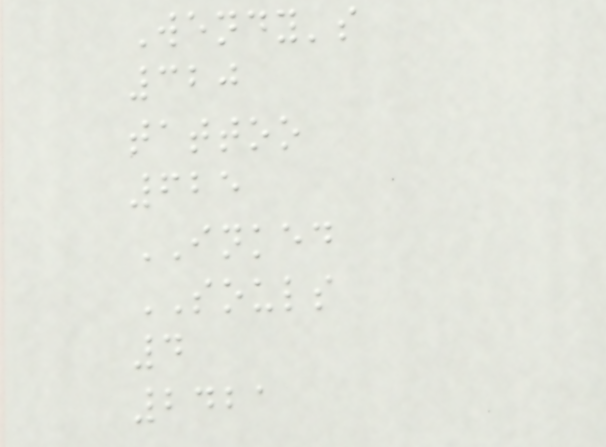Wendy's
320
tattoo
625
INKED
SOULS
4
2421
